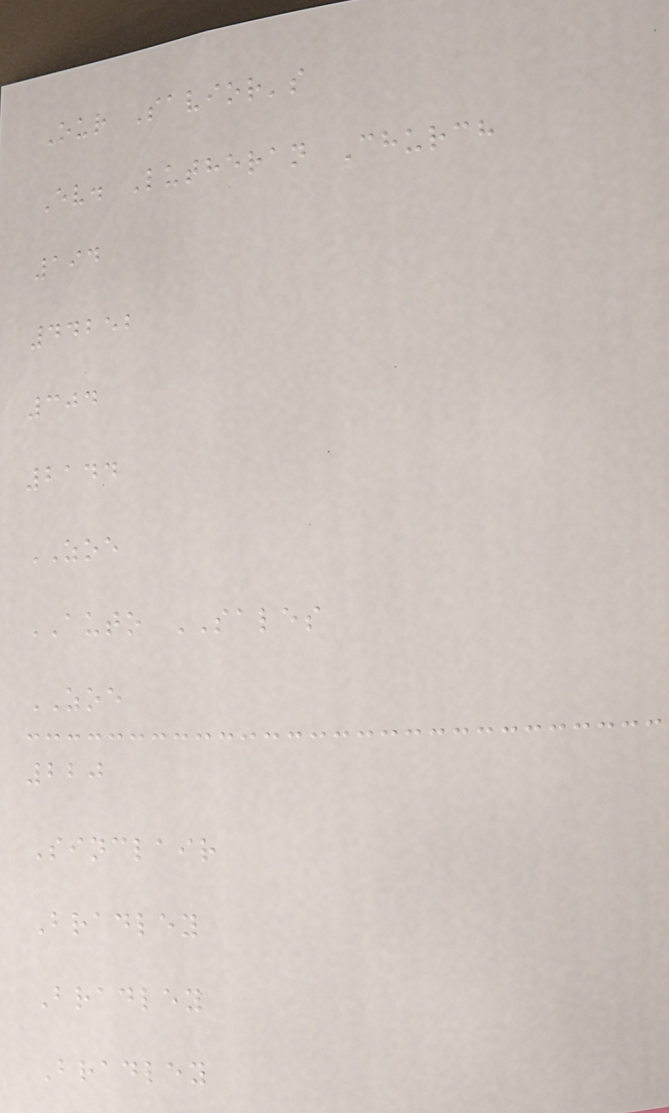Our Savior's
Ev. Lutheran Church
194
44252
304
2144
ZOE
AUTO SALES
ZOE
220
Sinclair
Bradley
Bradley
Bradley
